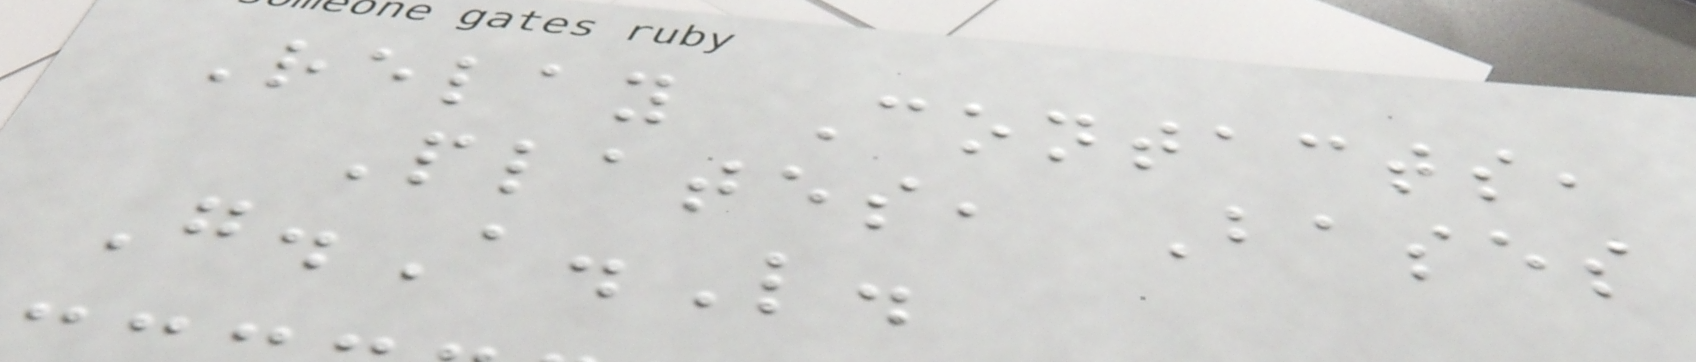Relay Contacts,
Plates, Bases
G.A.L.
